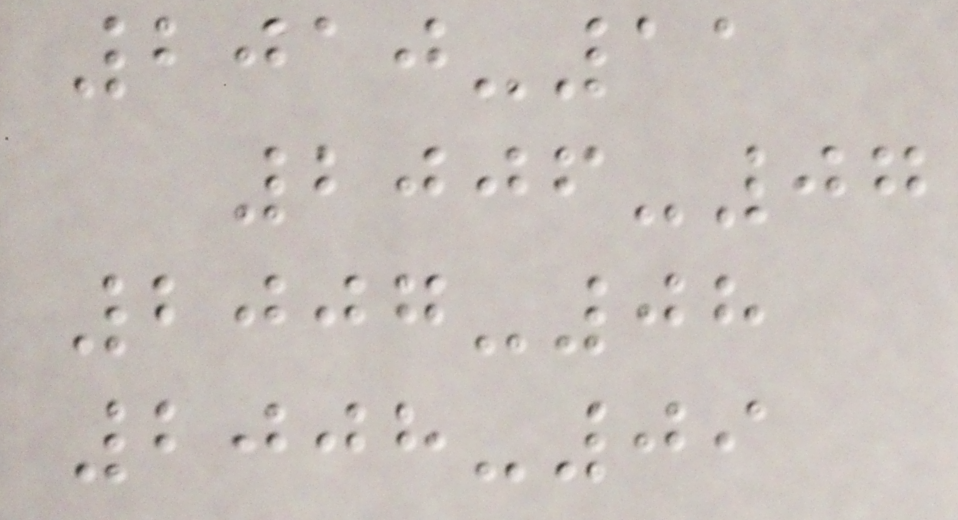2010-11
2006-07
2007-08
2008-09
